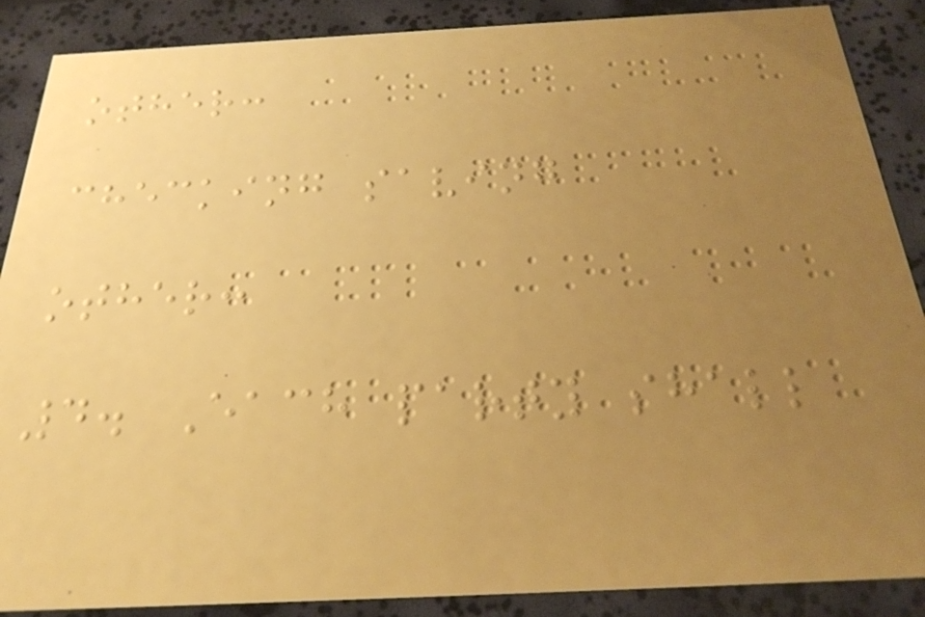other:
checking saving
other:
4. Each party shall
